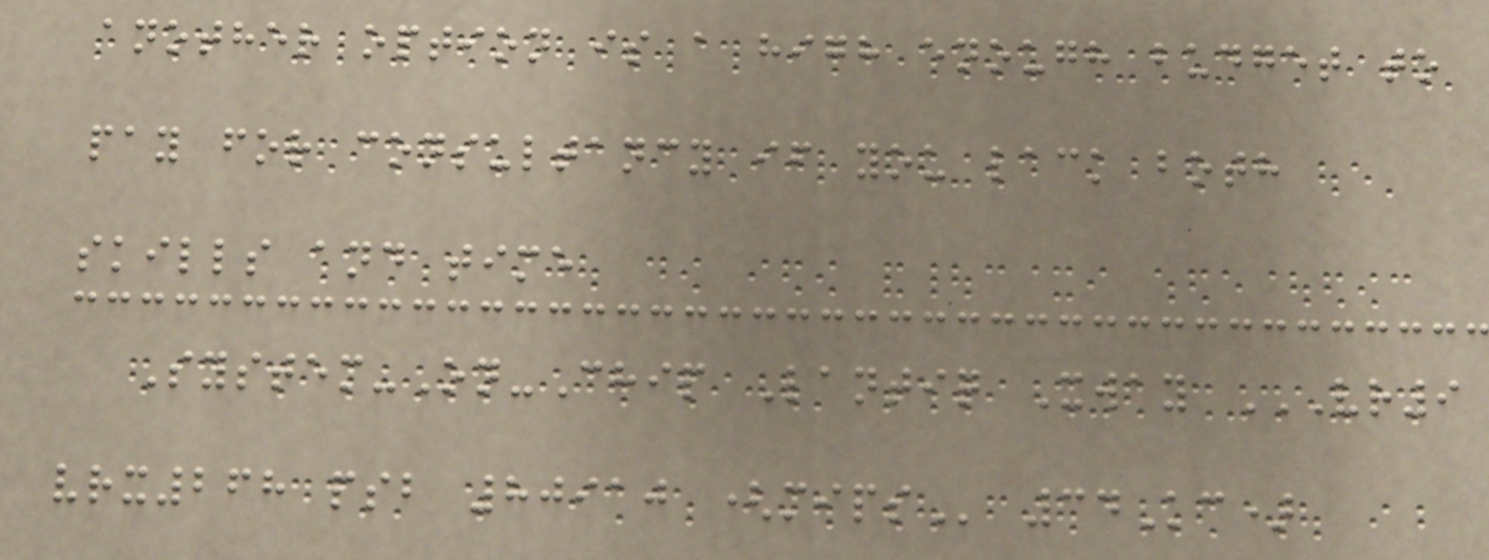another option is a high enough budget to
pay for consultancy if you lack both
skills and time
System-On-Chip Lantiq Xway VR9
VRX268 PSB 80910 (MIPS 34Kc)
